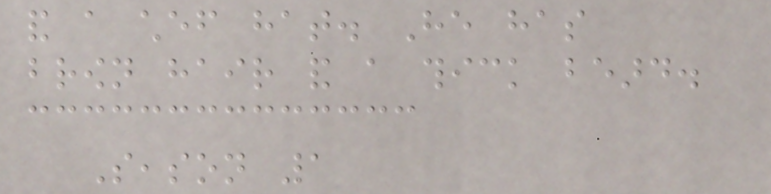and a chef hat. He has
brown hair and a thick beard.
Season 1
